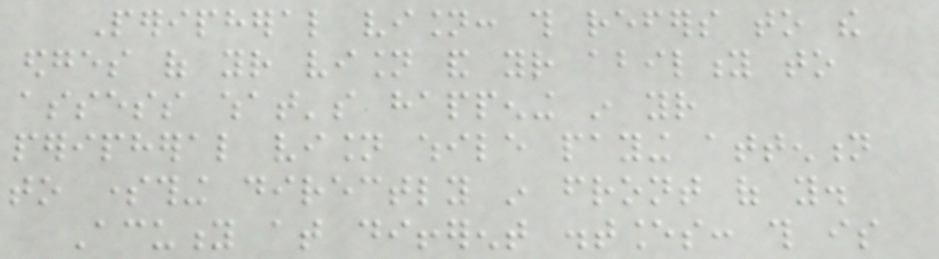Peripheral vision: this refers to the
edges of your vision and your ability to
assess what's happening in your
peripheral vision while paying attention
to something directly in front of you.
Acuity at different distances: this is
